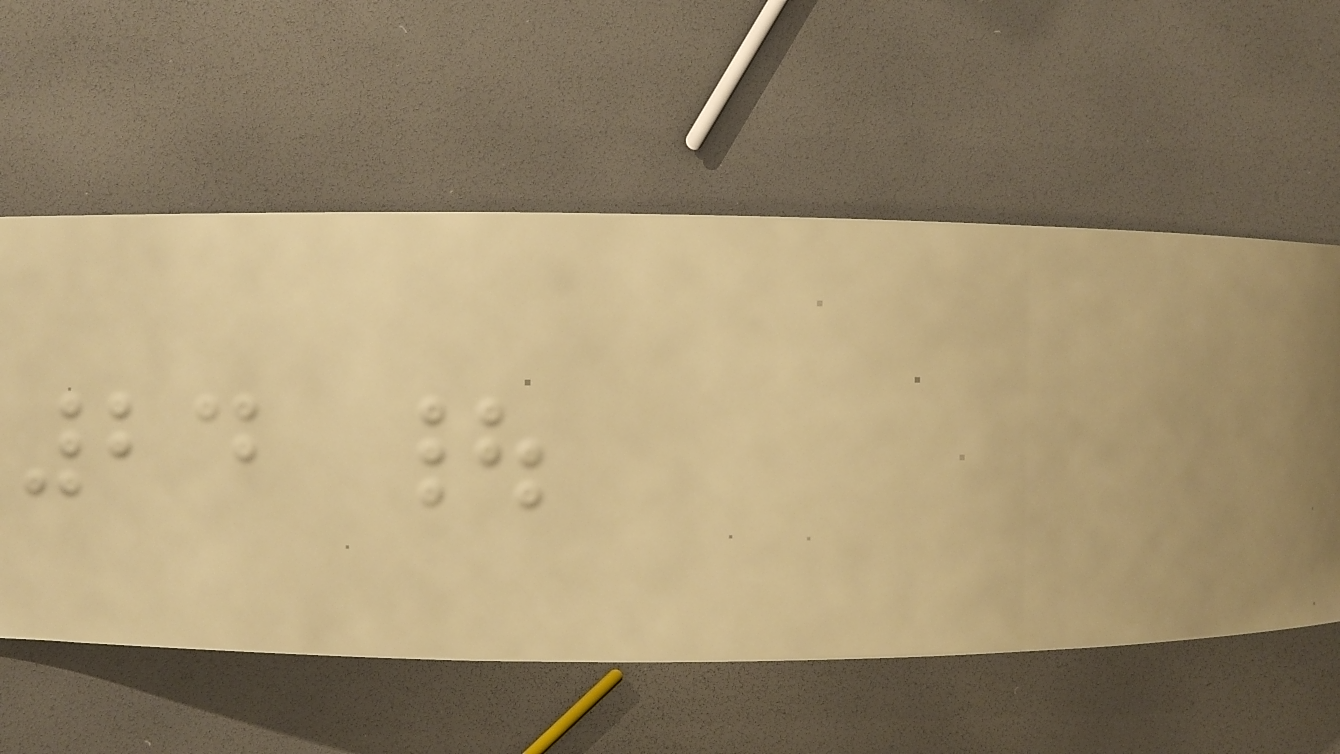24 |
